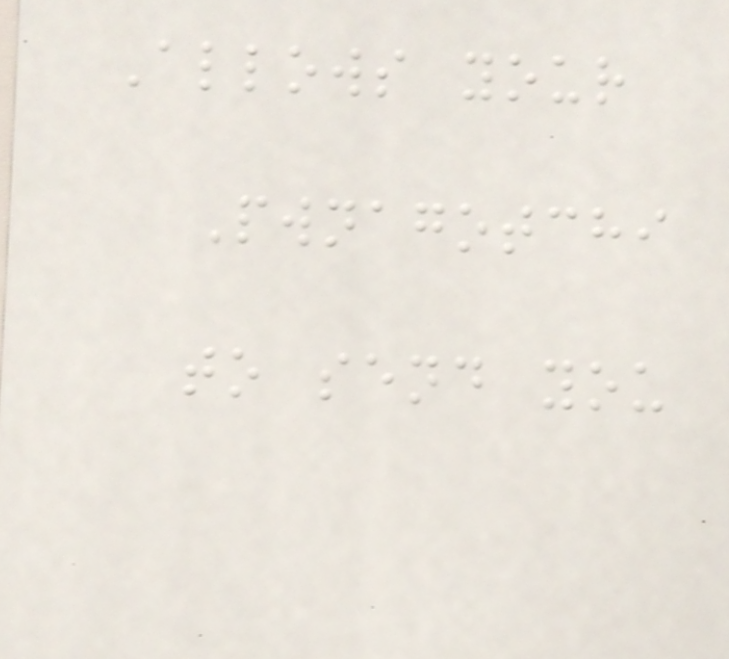Allows your
Pwnagotchi
to send you
